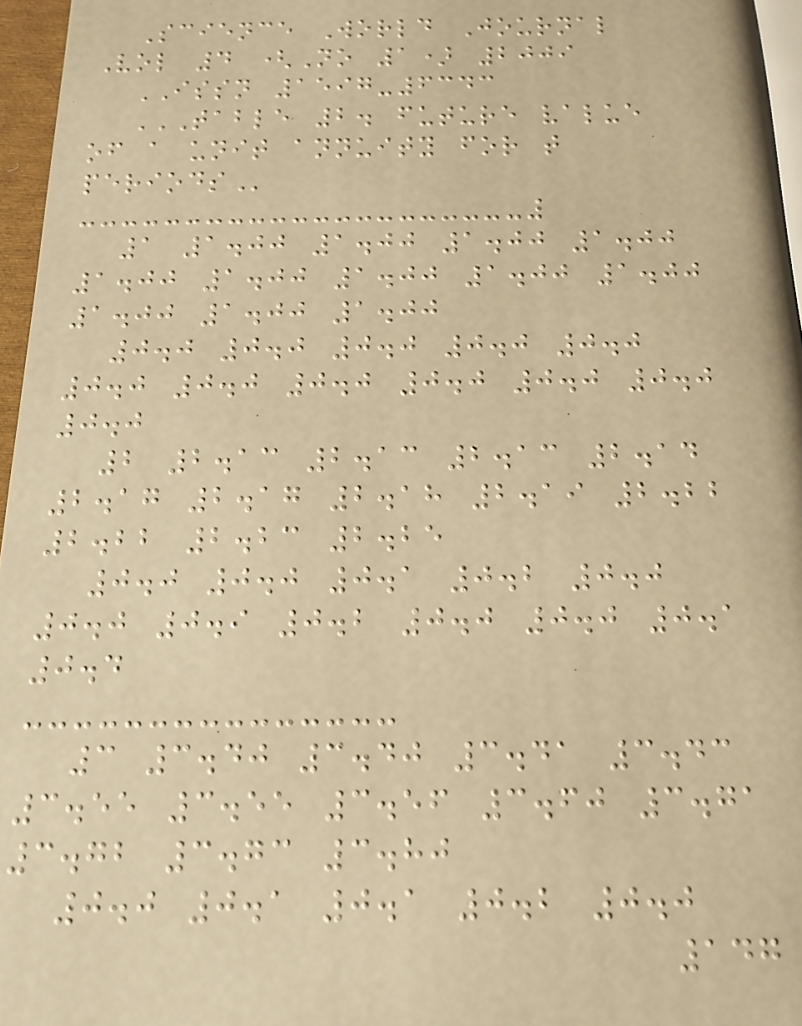Science World Journal
Vol 4 (No 1) 2009
ISSN 1597-6343
TABLE 2. FUTURE VALUE
OF A UNIT ANNUITY FOR T
PERIODS
1 1.00 1.00 1.00 1.00
1.00 1.00 1.00 1.00 1.00
1.00 1.00 1.00
0.0 0.0 0.0 0.0 0.0
0.0 0.0 0.0 0.0 0.0 0.0
0.0
2 2.13 2.13 2.13 2.14
2.17 2.17 2.18 2.19 2.22
2.22 2.23 2.25
0.0 0.0 0.1 0.2 0.0
0.0 0.9 0.2 0.0 0.0 0.1
0.4
3 3.40 3.40 3.41 3.43
3.55 3.55 3.56 3.60 3.71
3.72 3.73 3.80
0.0 0.1 0.1 0.2 0.0
147
